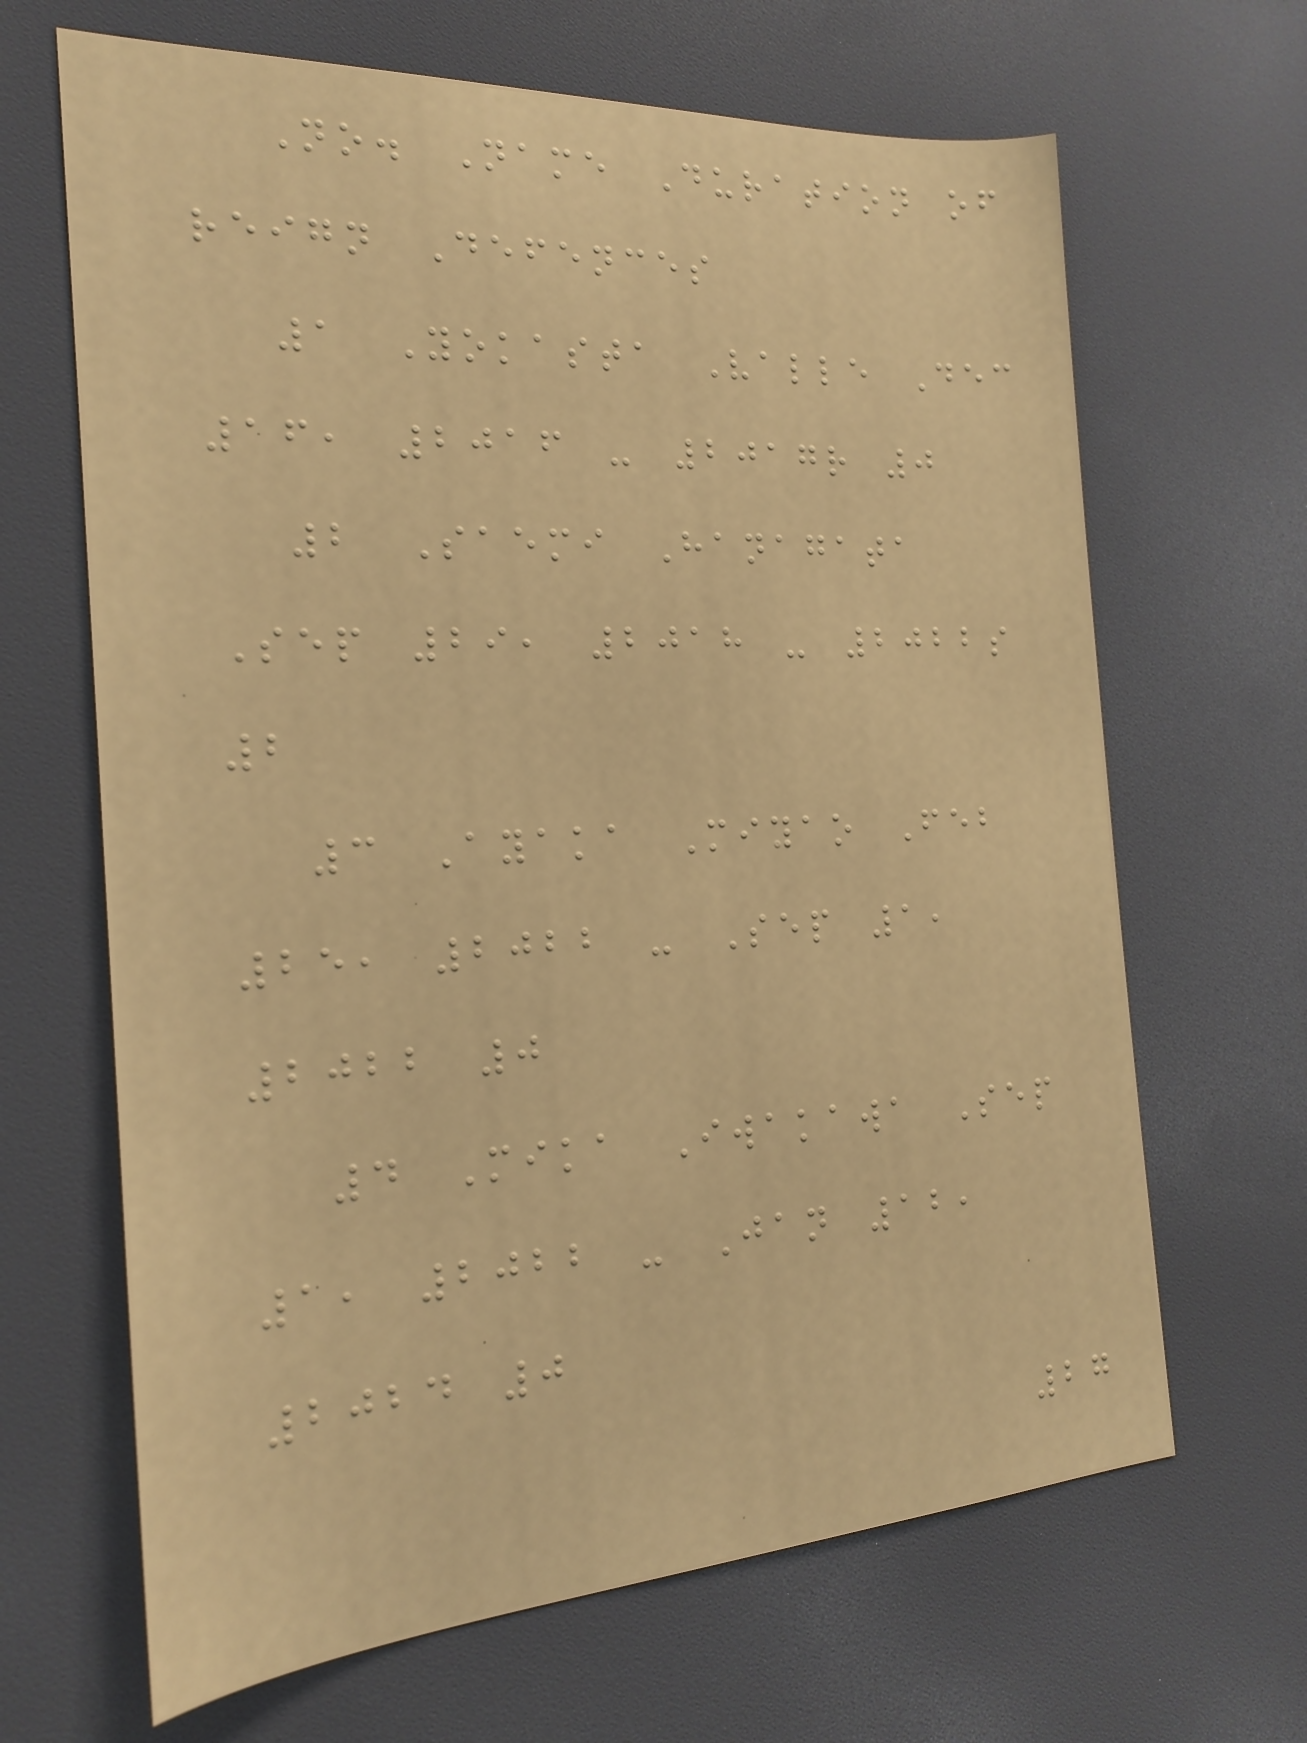No. Name Duration of
reign Defences
1 Yokasta Valle Dec
16, 2016 - 2017r 0
2 Saemi Hanagata
Sep 29, 2018 - 2022s
2
3 Ayaka Miyao Feb
25, 2022 - Sep 1,
2022 0
4 Mika Iwakawa Sep
1, 2022 - Jan 12,
2024 0
27
